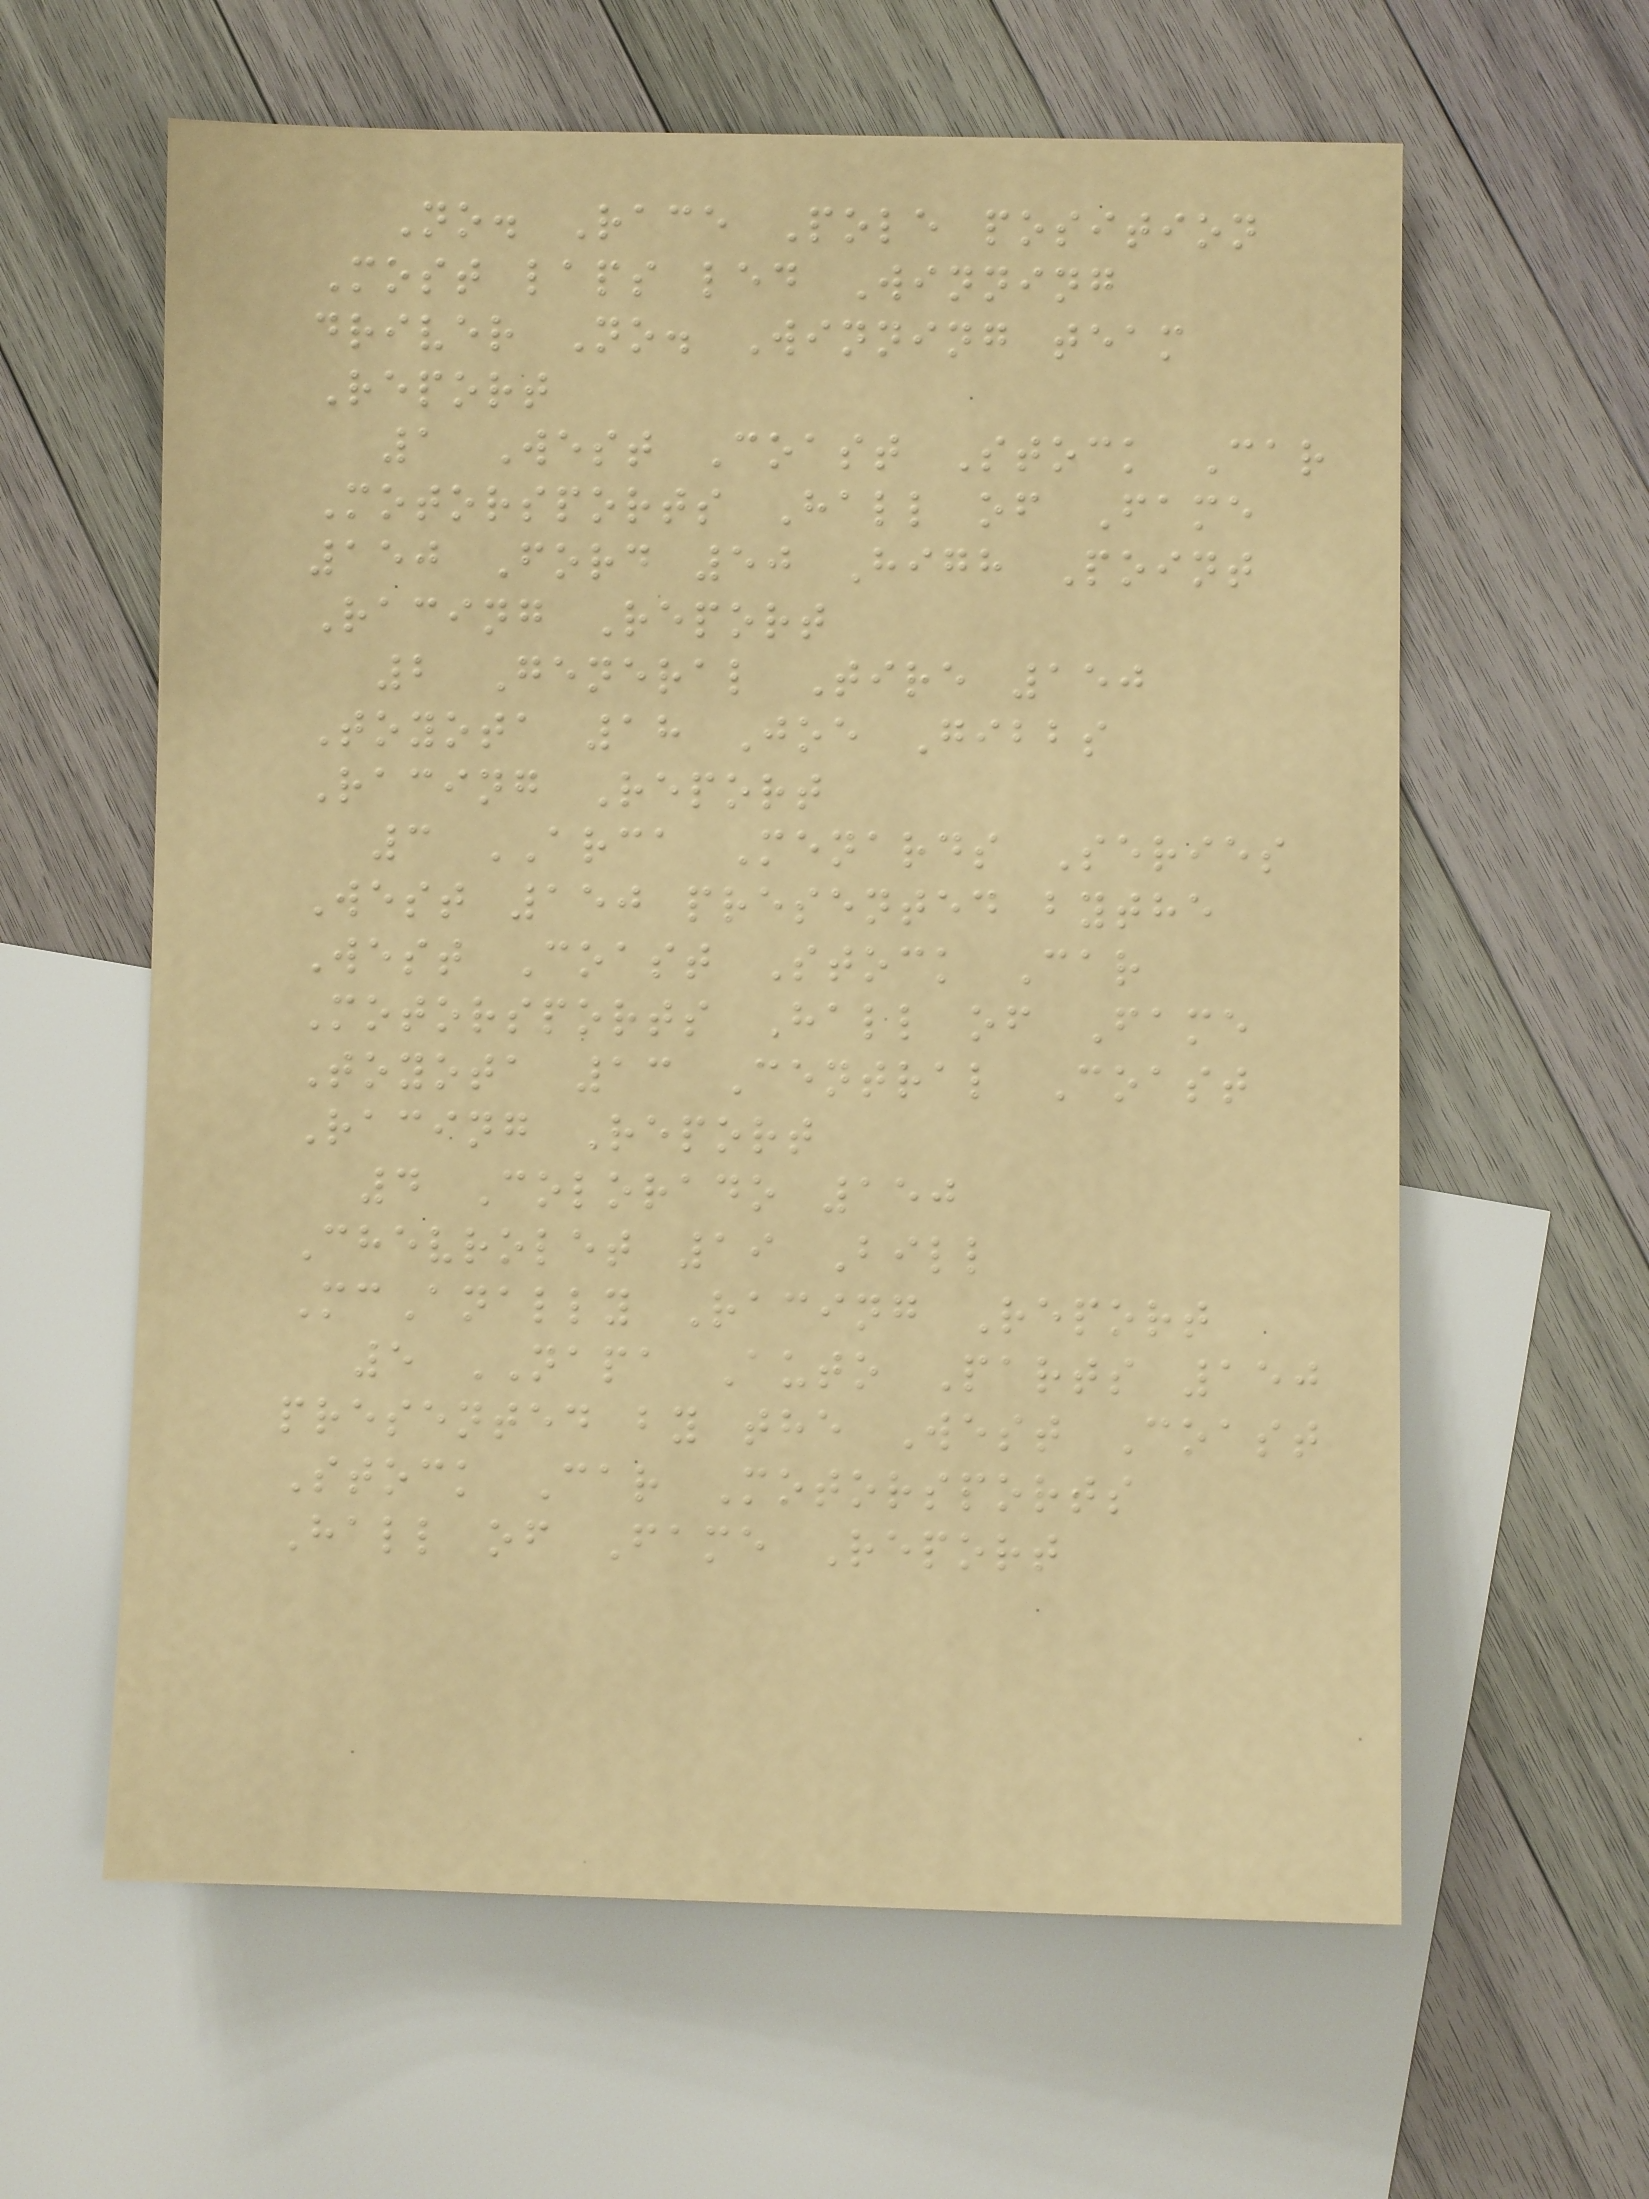No. Race Pole position
Most laps led Winning
driver No. Winning team
Report
1 West Coast Stock Car
Motorsports Hall of Fame
150 Ford 50 High Point
Racing Report
2 General Tire 150
Toyota 18 Joe Gibbs
Racing Report
3 ARCA Menards Series
West 150 presented bythe
West Coast Stock Car
Motorsports Hall of Fame
Toyota 13 Central Coast
Racing Report
4 Colorado 150
Chevrolet 19 Bill
McAnally Racing Report
5 NAPA Auto Parts 150
presented by the West Coast
Stock Car Motorsports
Hall of Fame Report
